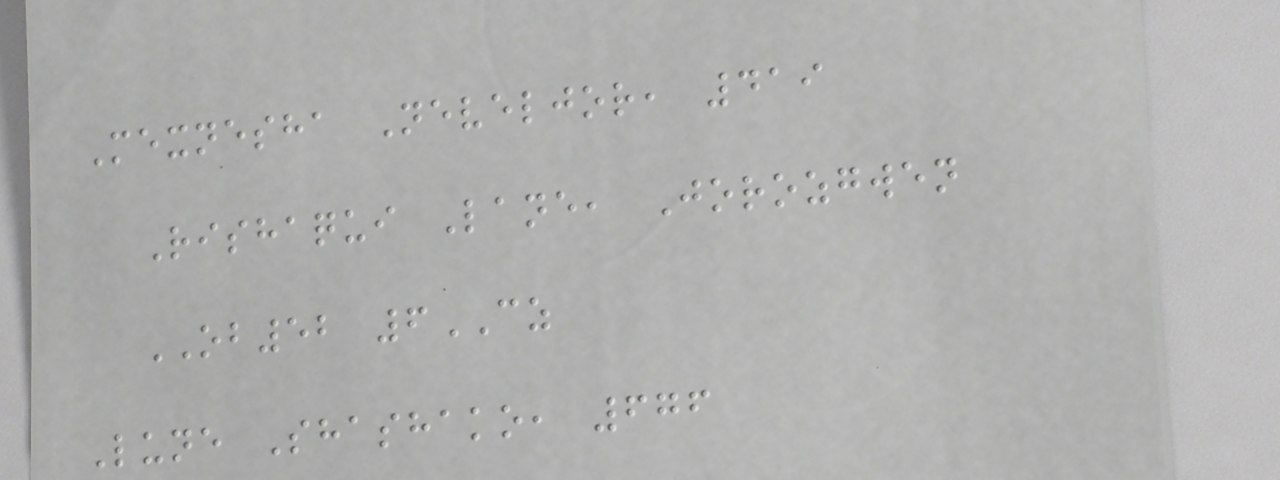Mexnesha Neveljor, 419
Rishaqui Lane, Jorozgwen
OB52 6CZ
Lune Shashako, 676
